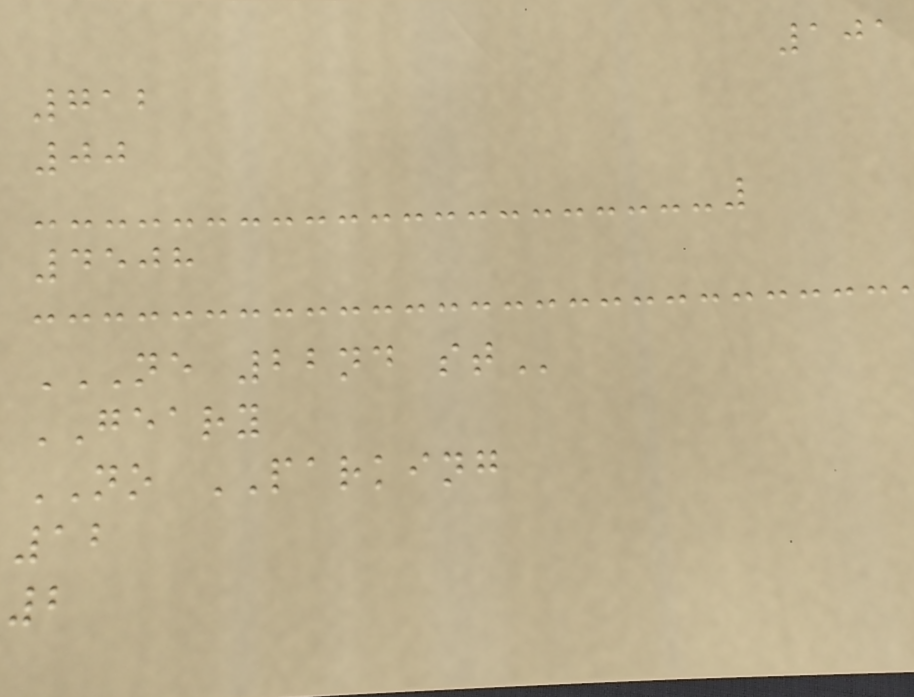101
712
00
4508
NE 22ND ST
GEARY
NO PARKING
12
2
